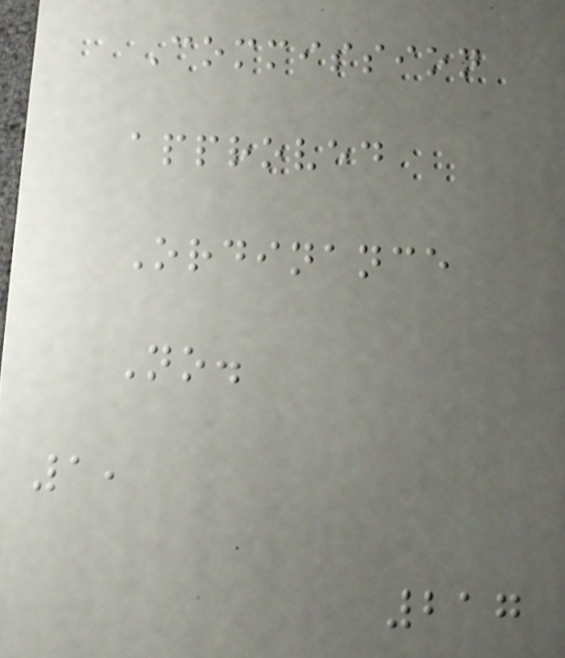Commission
approved
Ordinance
No.
1,
217
